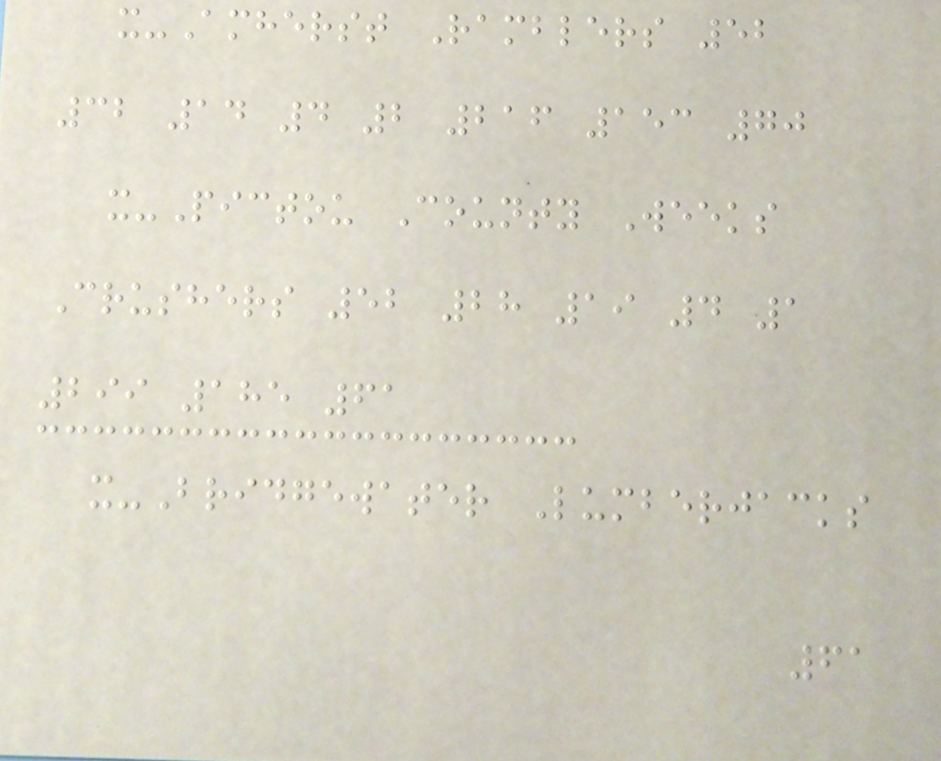x-Amherst Ramblers 52
32 14 4 2 216 153 70
x-Pictou County Weeks
Crushers 52 28 19 4 1
299 185 61
x-Bridgewater Lumberjacks
61
